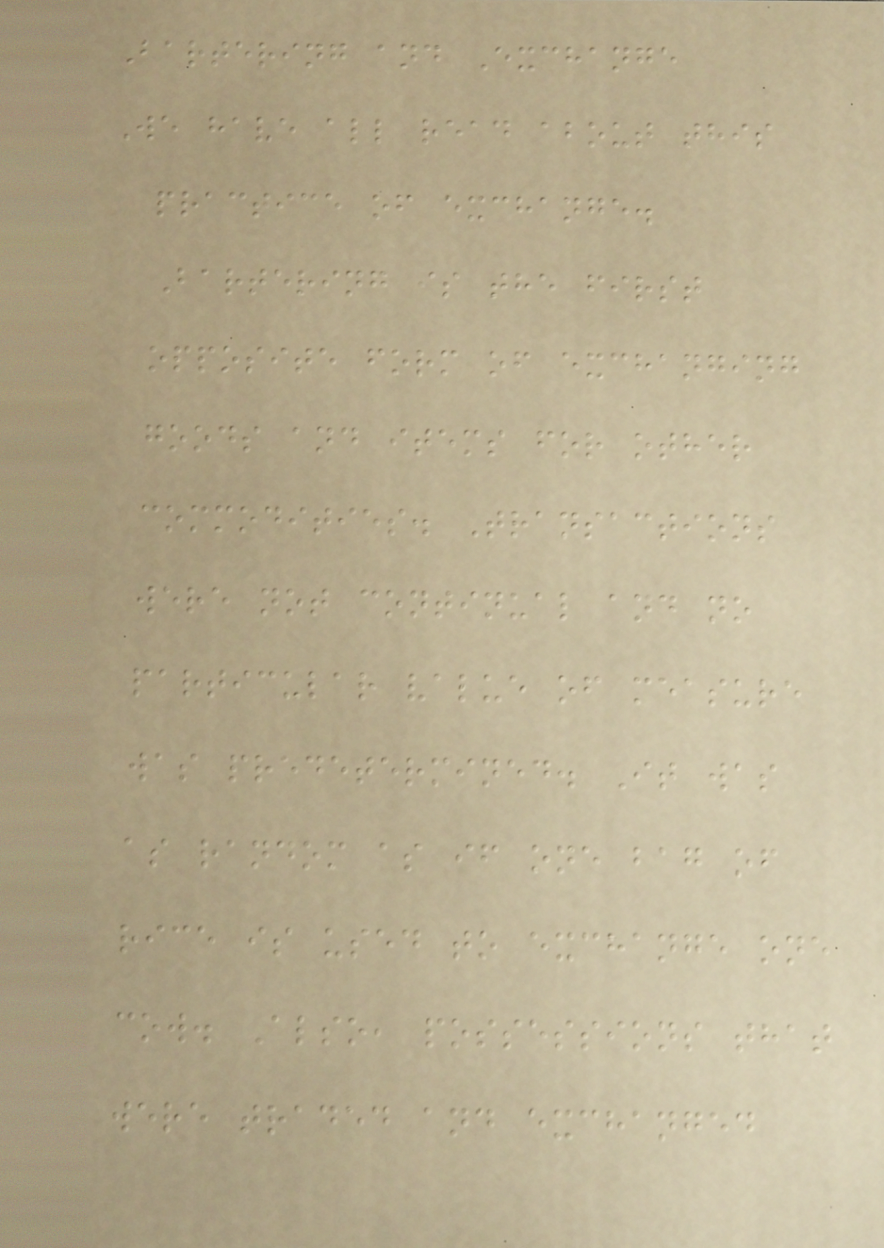Bartering and Exchange
We have all read about this
practice of exchange.
Bartering is the first
opposite form of exchanging
goods and items for other
commodities. Transactions
were not continual and no
particular value of measure
was predetermined. It was
as random as if one bag of
rice is used to exchange one
cow. Also, possessions that
were traded and exchanged
